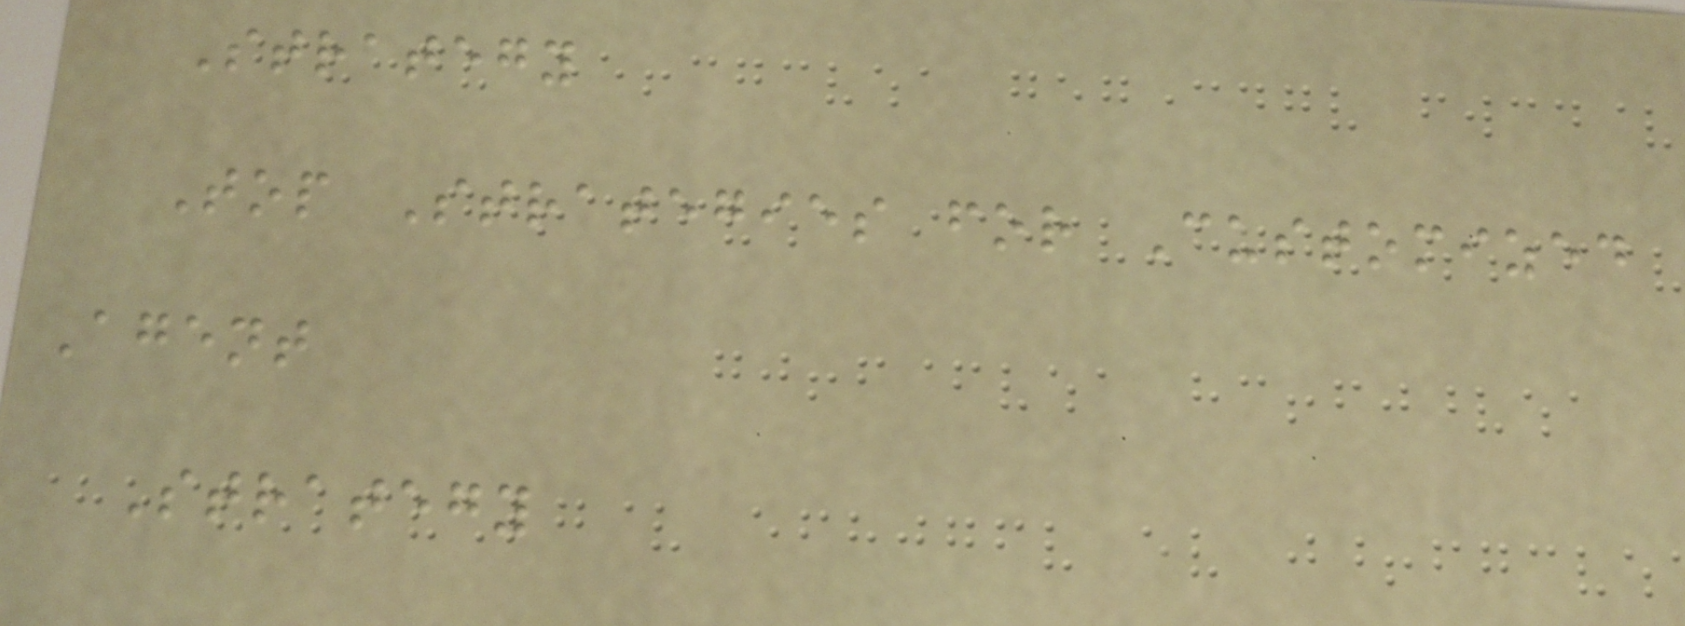Strategy
Top Strategies for Customized
Agent
Strategy
